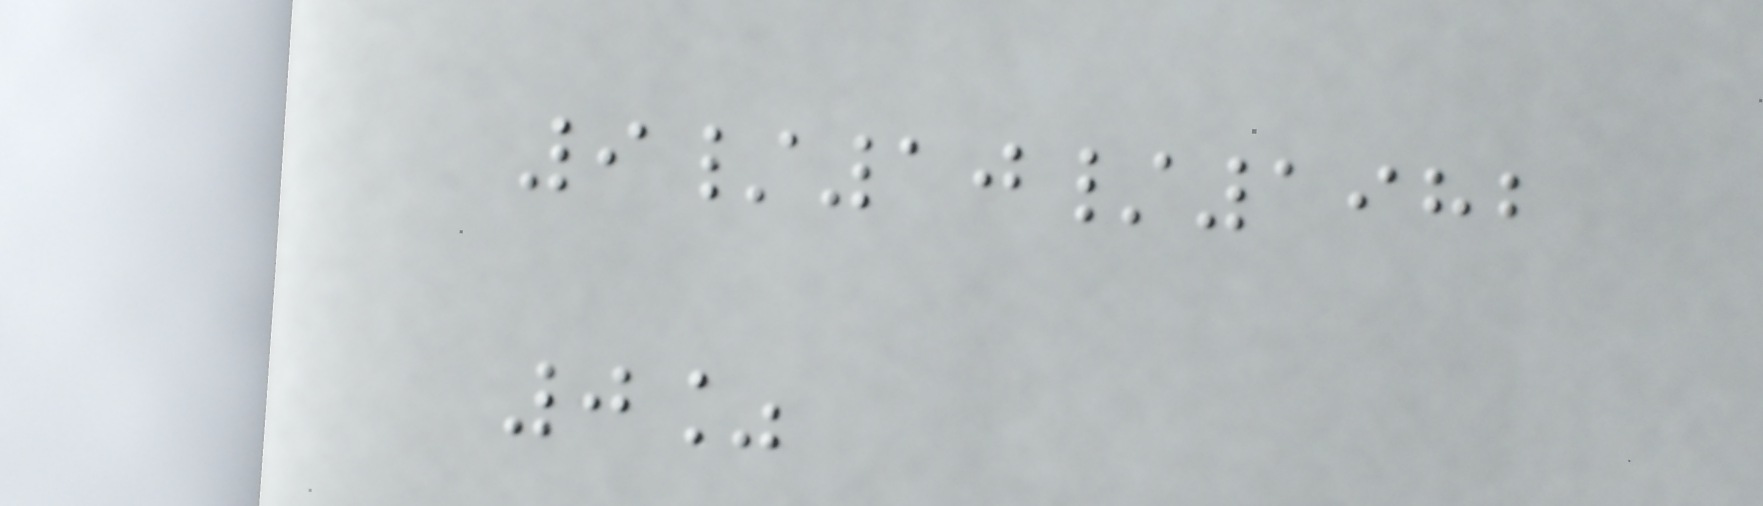9/10/1982
0%
